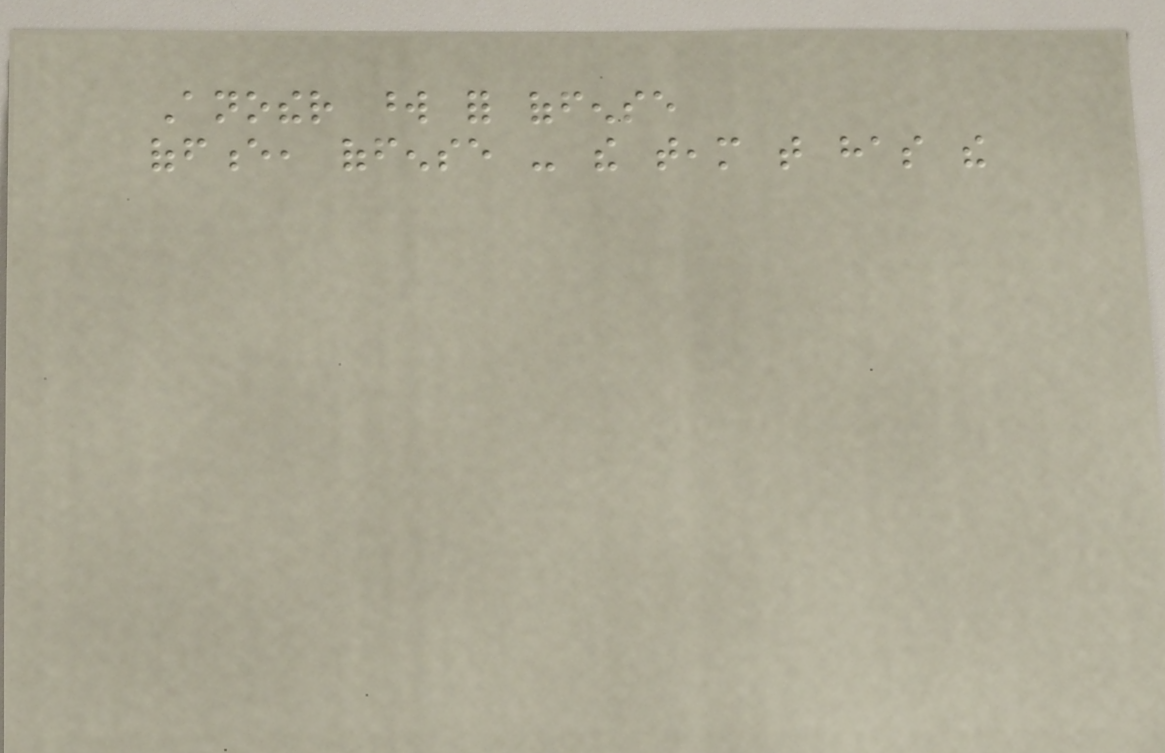Another word for offense
offence, offense - the team that has the
